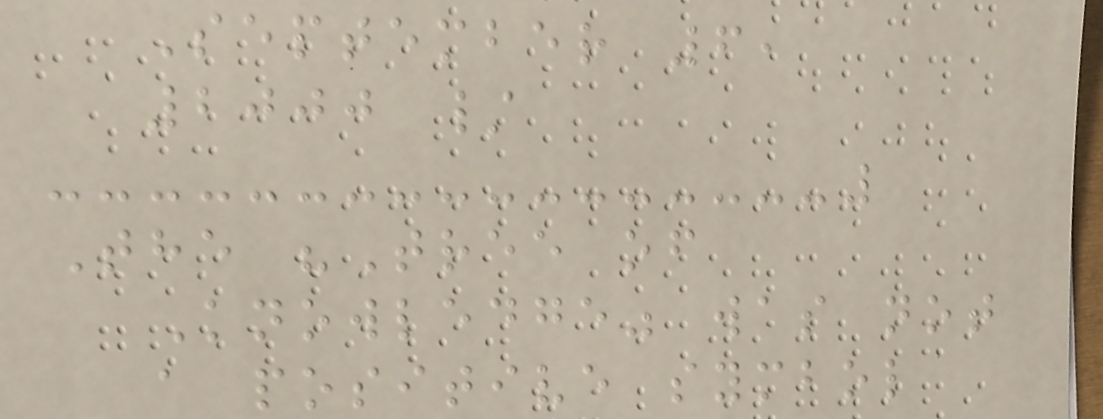September 6,
2000 /
The "Tree of
Knowledge" was not
a positive symbol
